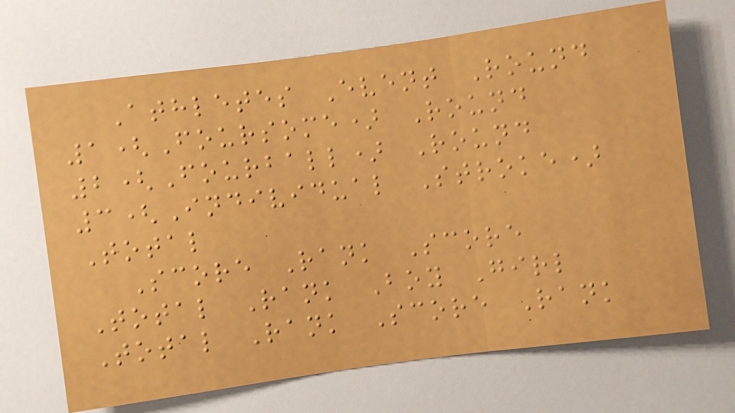Athletes Event Round
1(Foursome) Round
2(Fourball) Round
3(Individual Stroke)
Total
Score Rank Score
Total Rank Boy Girl
Total Rank Score Rank
